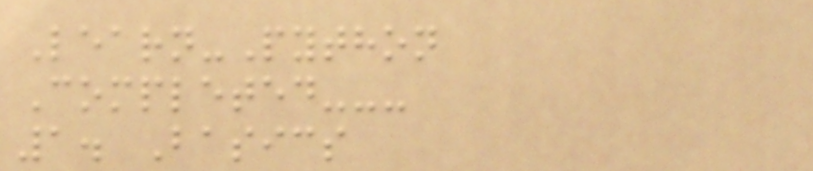Learn-Python
Completed---
1. Basics
